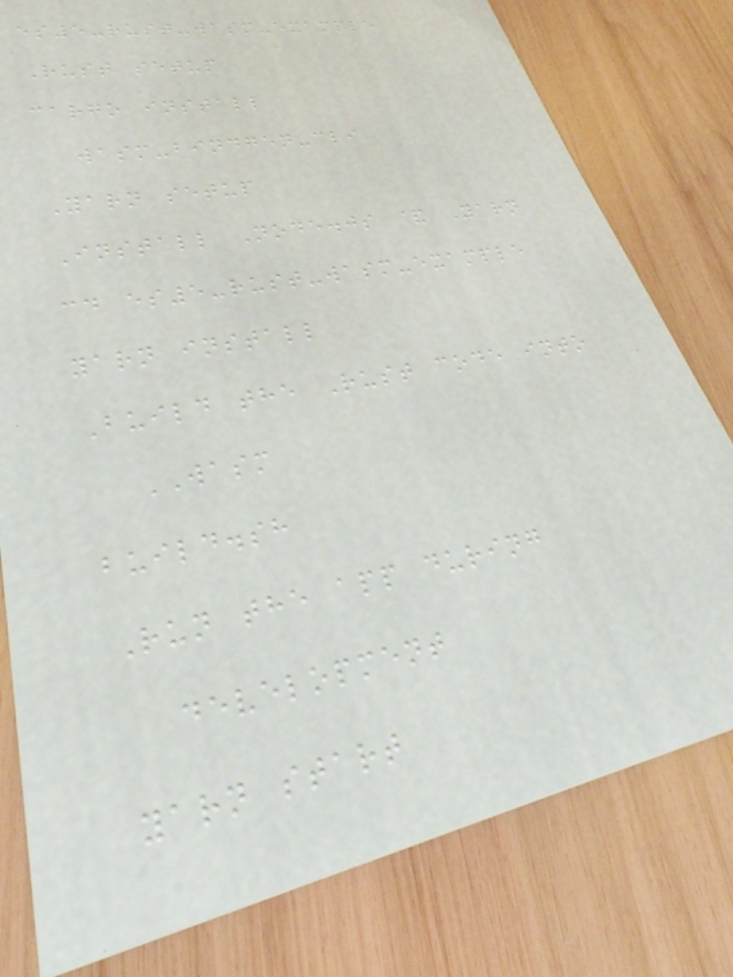es5-rust-wasm-example
Rust setup
cargo install
wasm-bindgen-cli
Yarn setup
Install Node.js & Yarn
cd es5-rust-wasm-example
yarn install
Build the Rust code into
WASM
build.sh
Run the app during
development
yarn start
